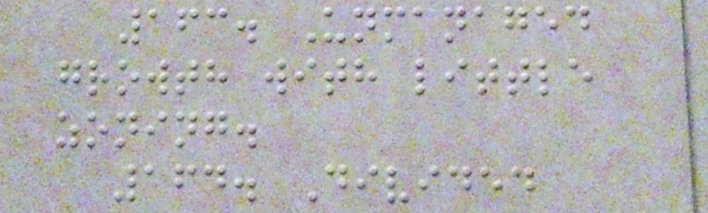163. Unmanaged
growth with little
zoning.
164. Divided
